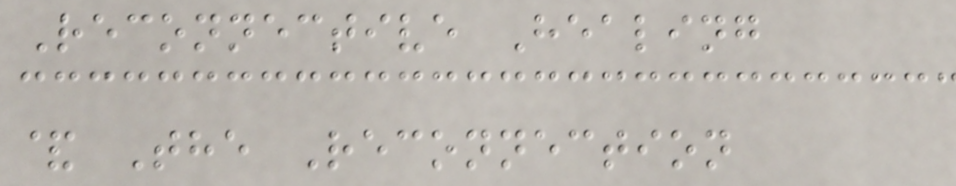Reconnective Healing
& The Reconnection
